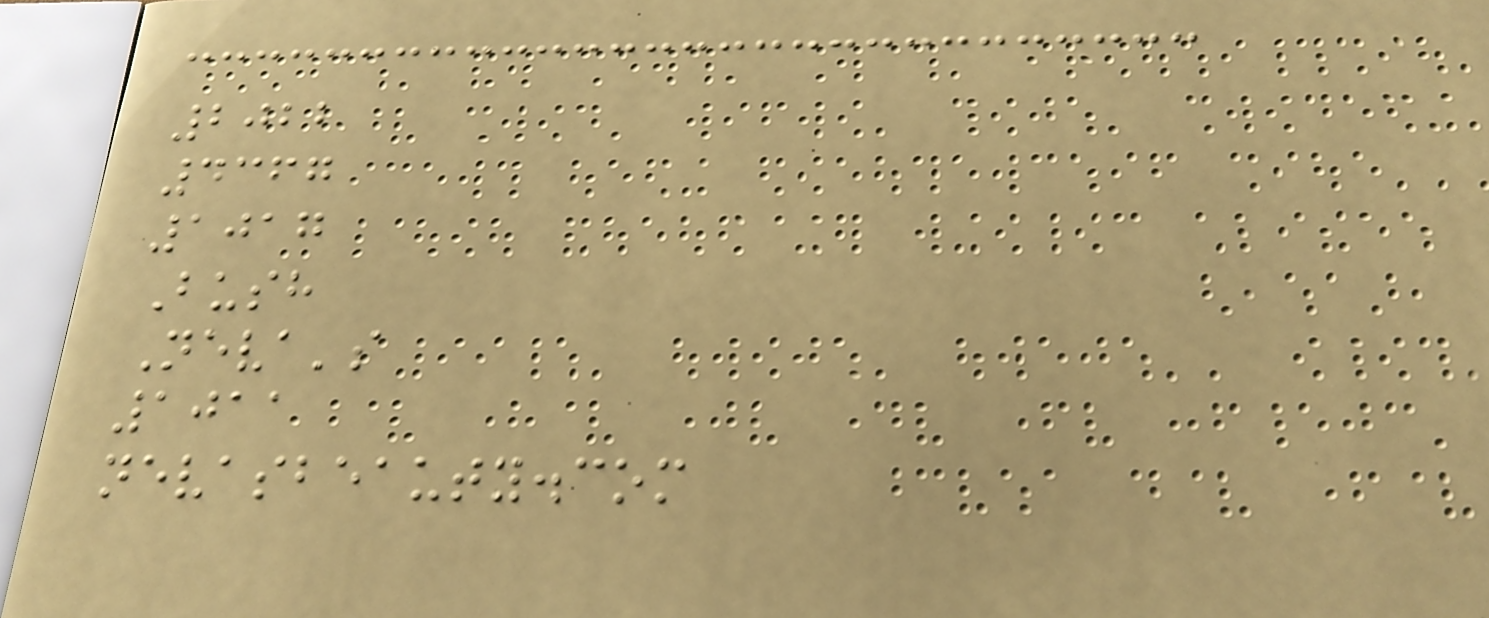2022
4367
1017
Bush
Neva's
1011
nevasbeauty.com
